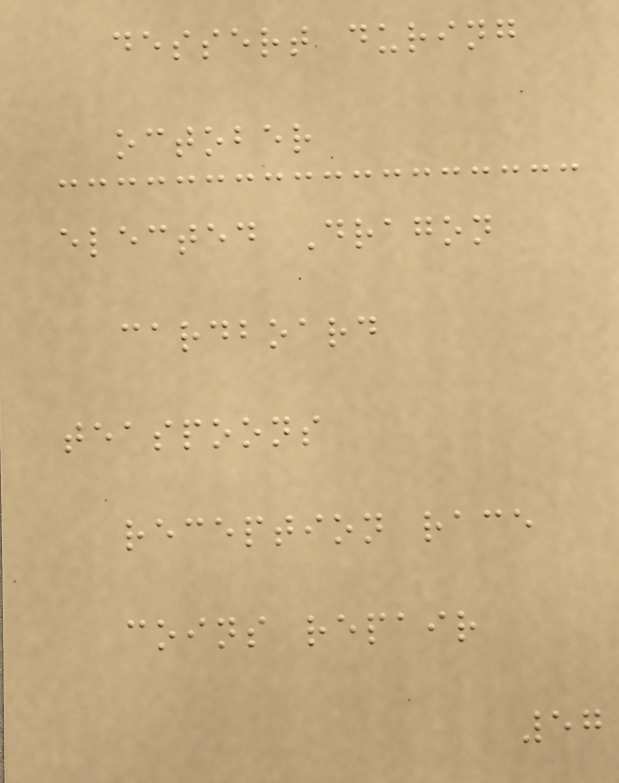dessert during
october
elected Dragon
cardboard
teaspoons
reception race
coins repair
57
